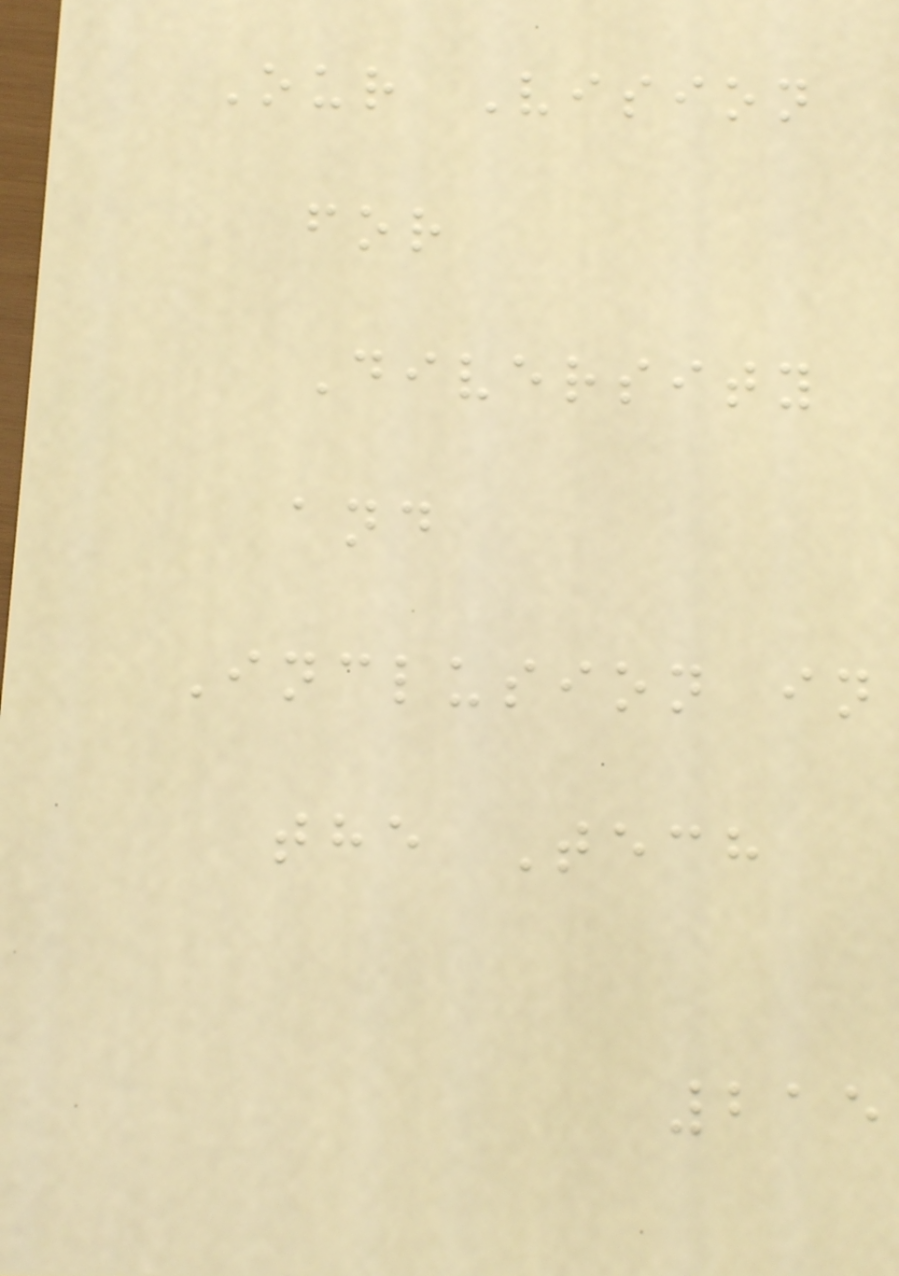Our Vision
for
Diversity
and
Inclusion in
the Tech
215
